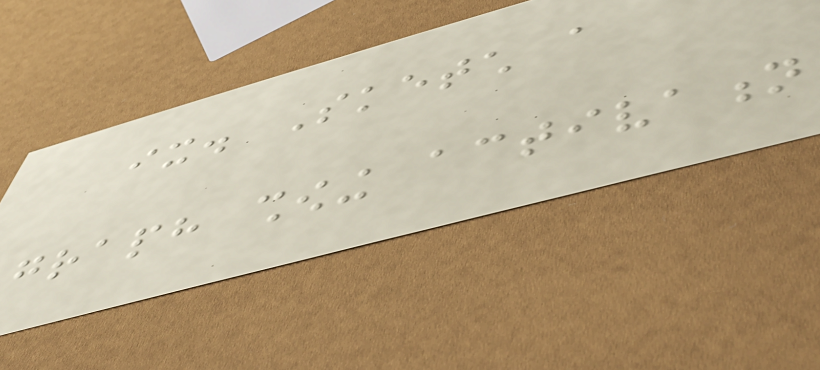ix. Sketch a
graph showing activation
